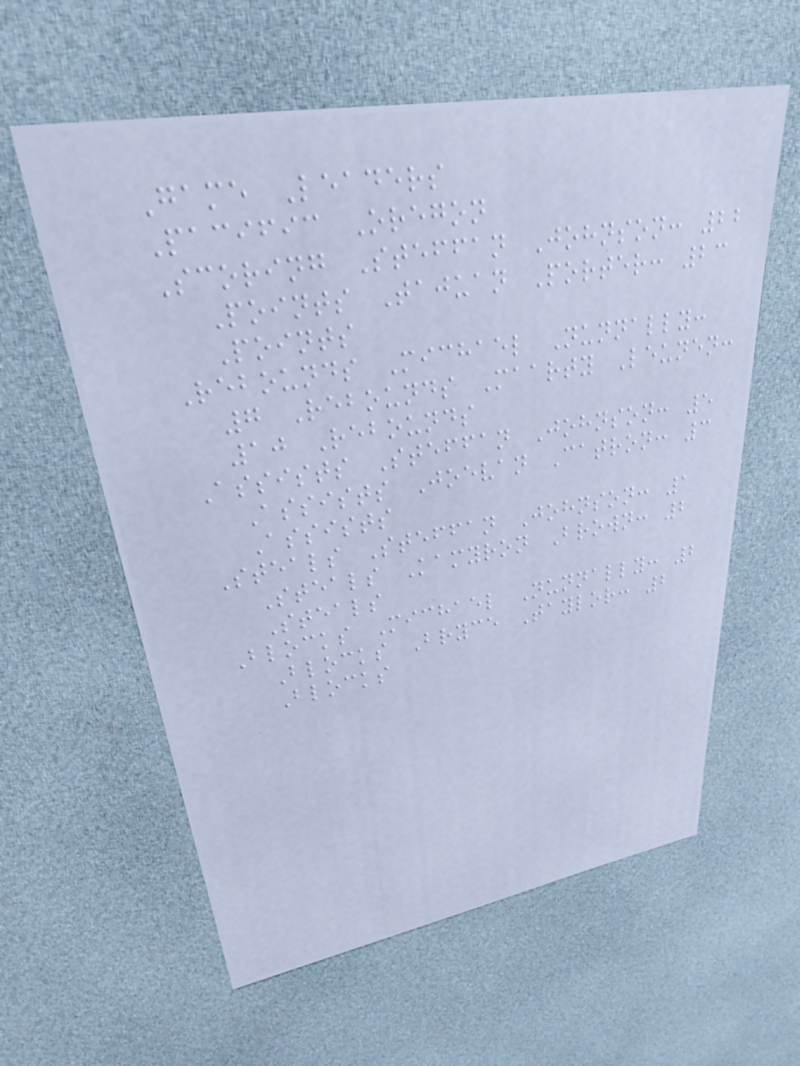Game Leaders
Pacific Oregon
Scoring Steffan Johnson: 22
Points Tajuan Porter: 23
Points
Rebounds Michael Nunnally:
7 Rebounds Maarty Leunen:
10 Rebounds
Assists Steffan Johnson: 5
Assists Joevan Catron: 3
Assists
Steals Steffan Johnson: 1
Steals Kamyron Brown: 2
Steals
Blocks Michael Nunnally: 2
Blocks Bryce Taylor: 2
Blocks
